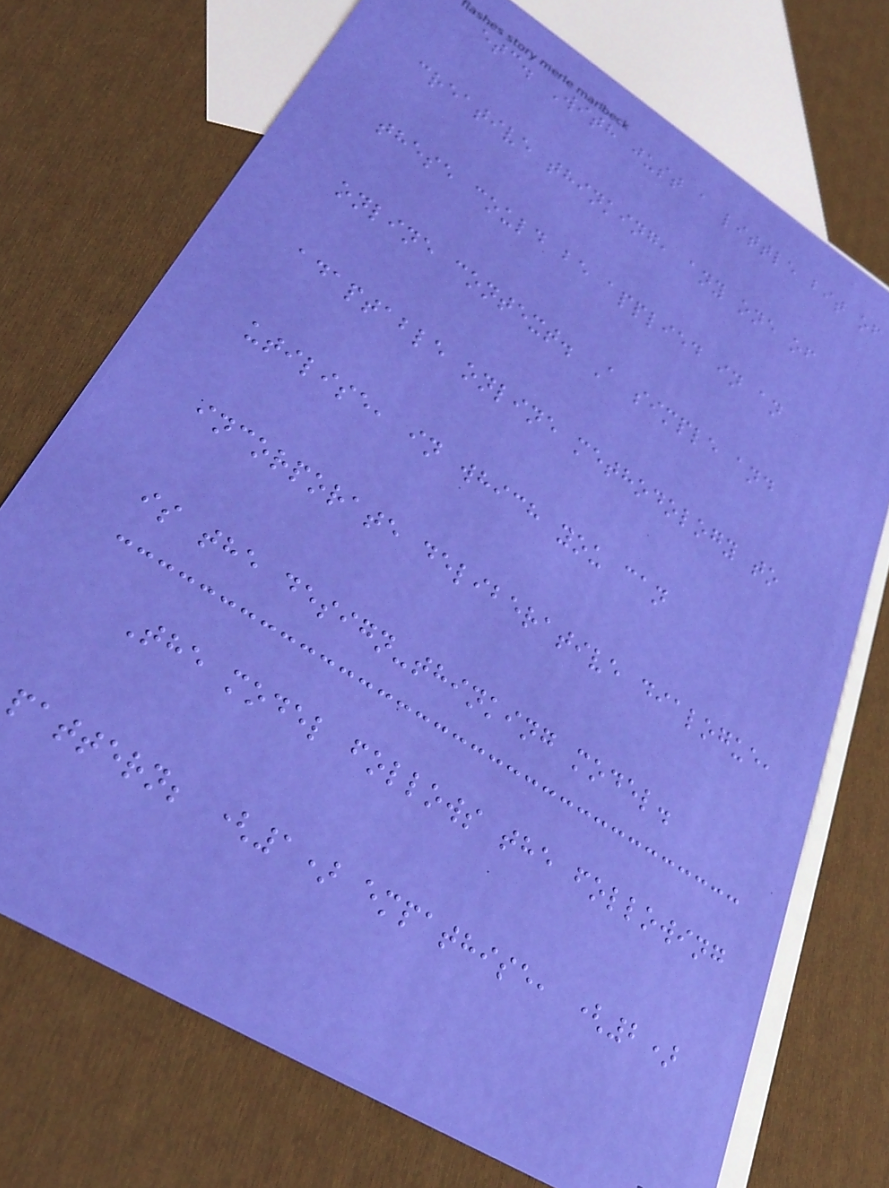etc. With just a little bit of
creative thinking, any one of
these could be applied in an
online context. A simple and
adaptable online methodology to
utilise, in which you can
incorporate deliberative dialogue,
is the design-thinking model.
The model follows the following
pattern; (1) empathise, (2)
